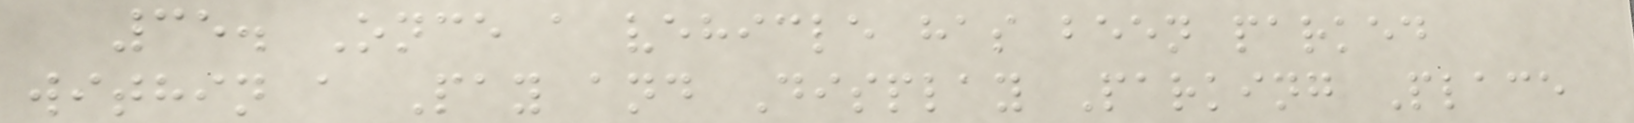35. Once a vehicle has been parked
within a Pay and Display Parking Place
